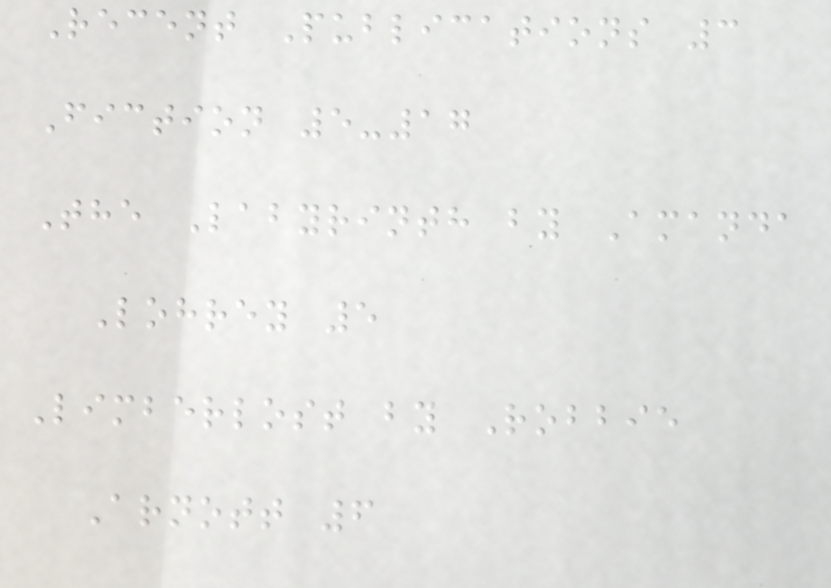Recent Publications 3
Fiction 5-17
The Labyrinth by Amanda
Lohrey 5
Limberlost by Robbie
Arnott 6
